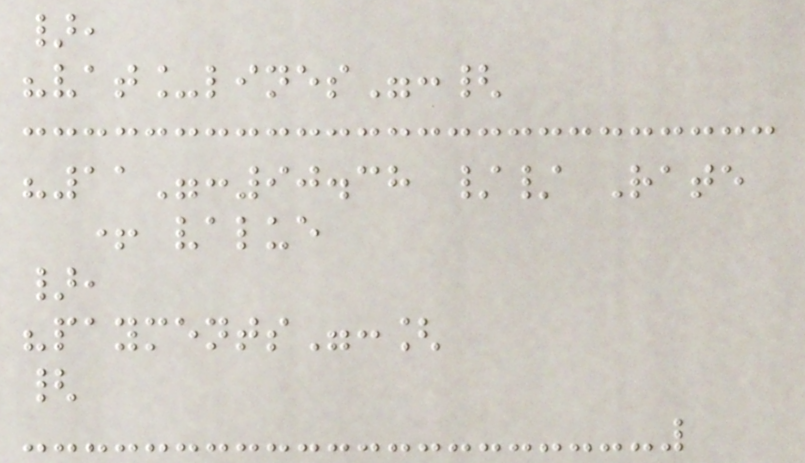},
"vat_lines":{
"11":90.38 // Rate
+ value
},
"payments":[
{
